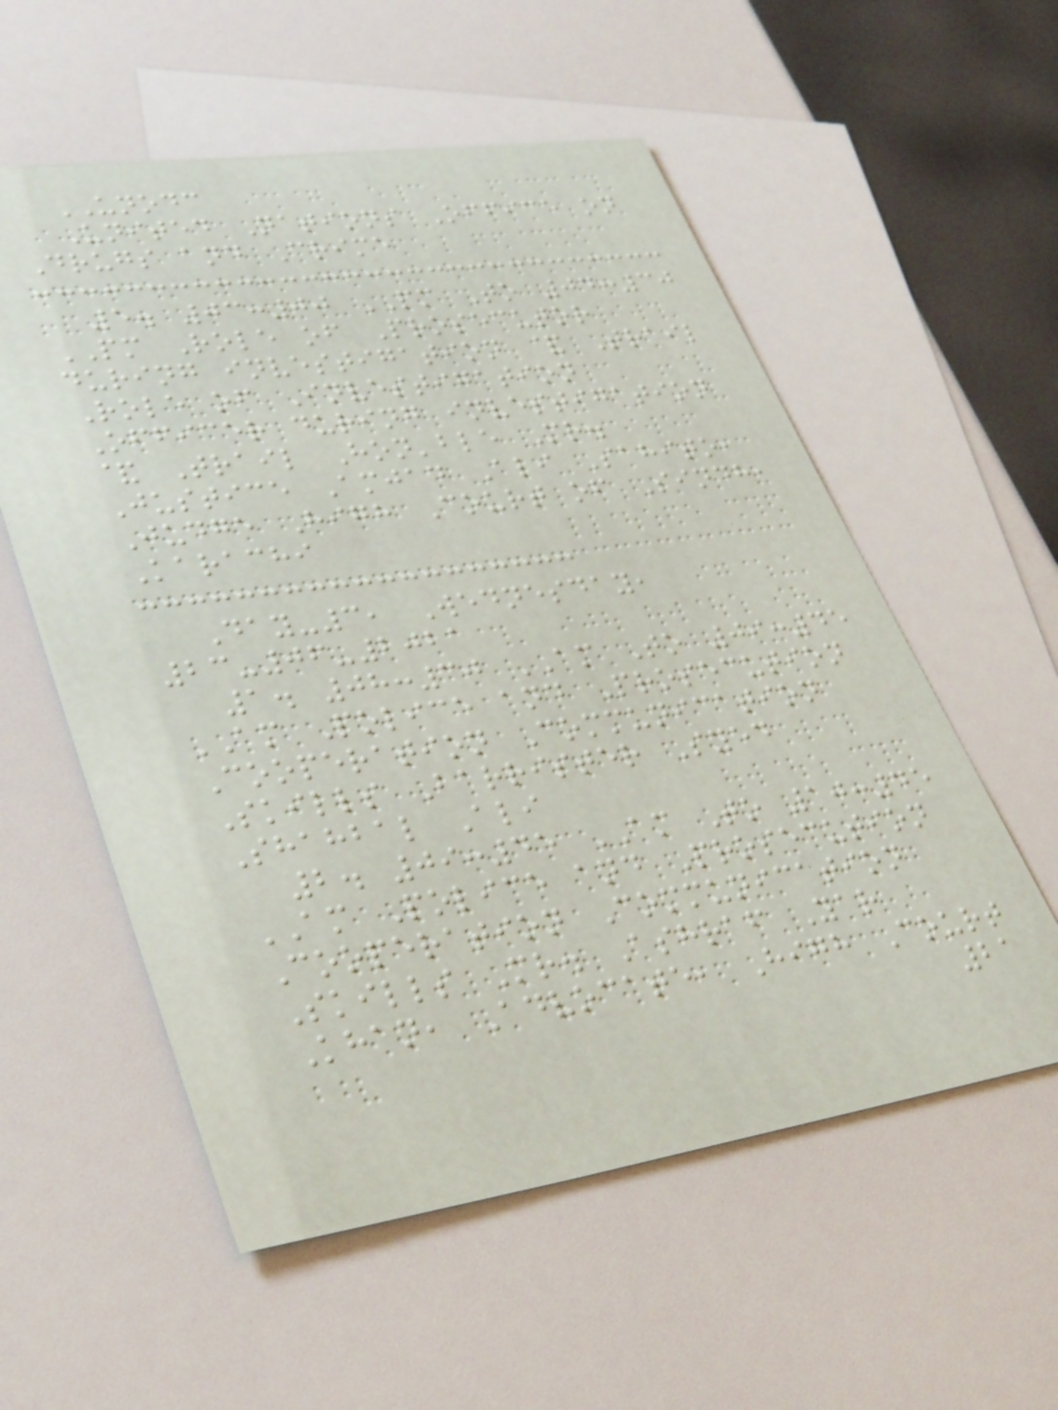UNODC
United Nations Office on
Drugs and Crime
5. 03:00 PM To 04:30
PM Role of Prosecutor
during investigation & Trail
Role of Investigation
Officer during investigation
& Trail Hon'ble Mr.
Justice Amjad Ali Sahito,
Judge High Court of Sindh,
Karachi
Day-3, Wednesday,
23-06-2021
1. 08:30 AM To 09:45
AM Police and Prosecution
Cooperation Communication
Skills Barrister Syed
Shahbal Ali
2. 09:45 AM To 10:45
AM Police and Prosecution
Cooperation Communication
Skills Mr. Ashraf Yar
Khan, Advocate, High Court
21
